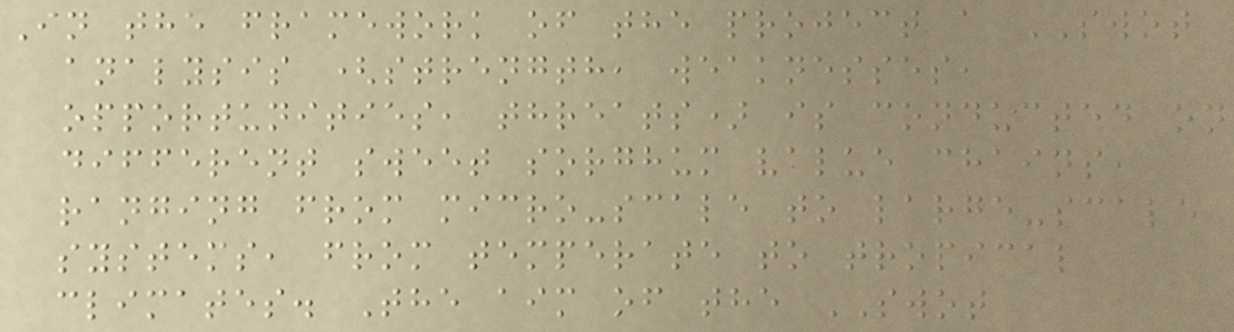In the framework of the project a SWOT
analysis (strength, weaknesses,
opportunities, threats) is conducted on
different sweet sorghum value chains,
ranging from micro-scale to large-scale
systems, from temperate to tropical
climates. The aim of the SWOT
